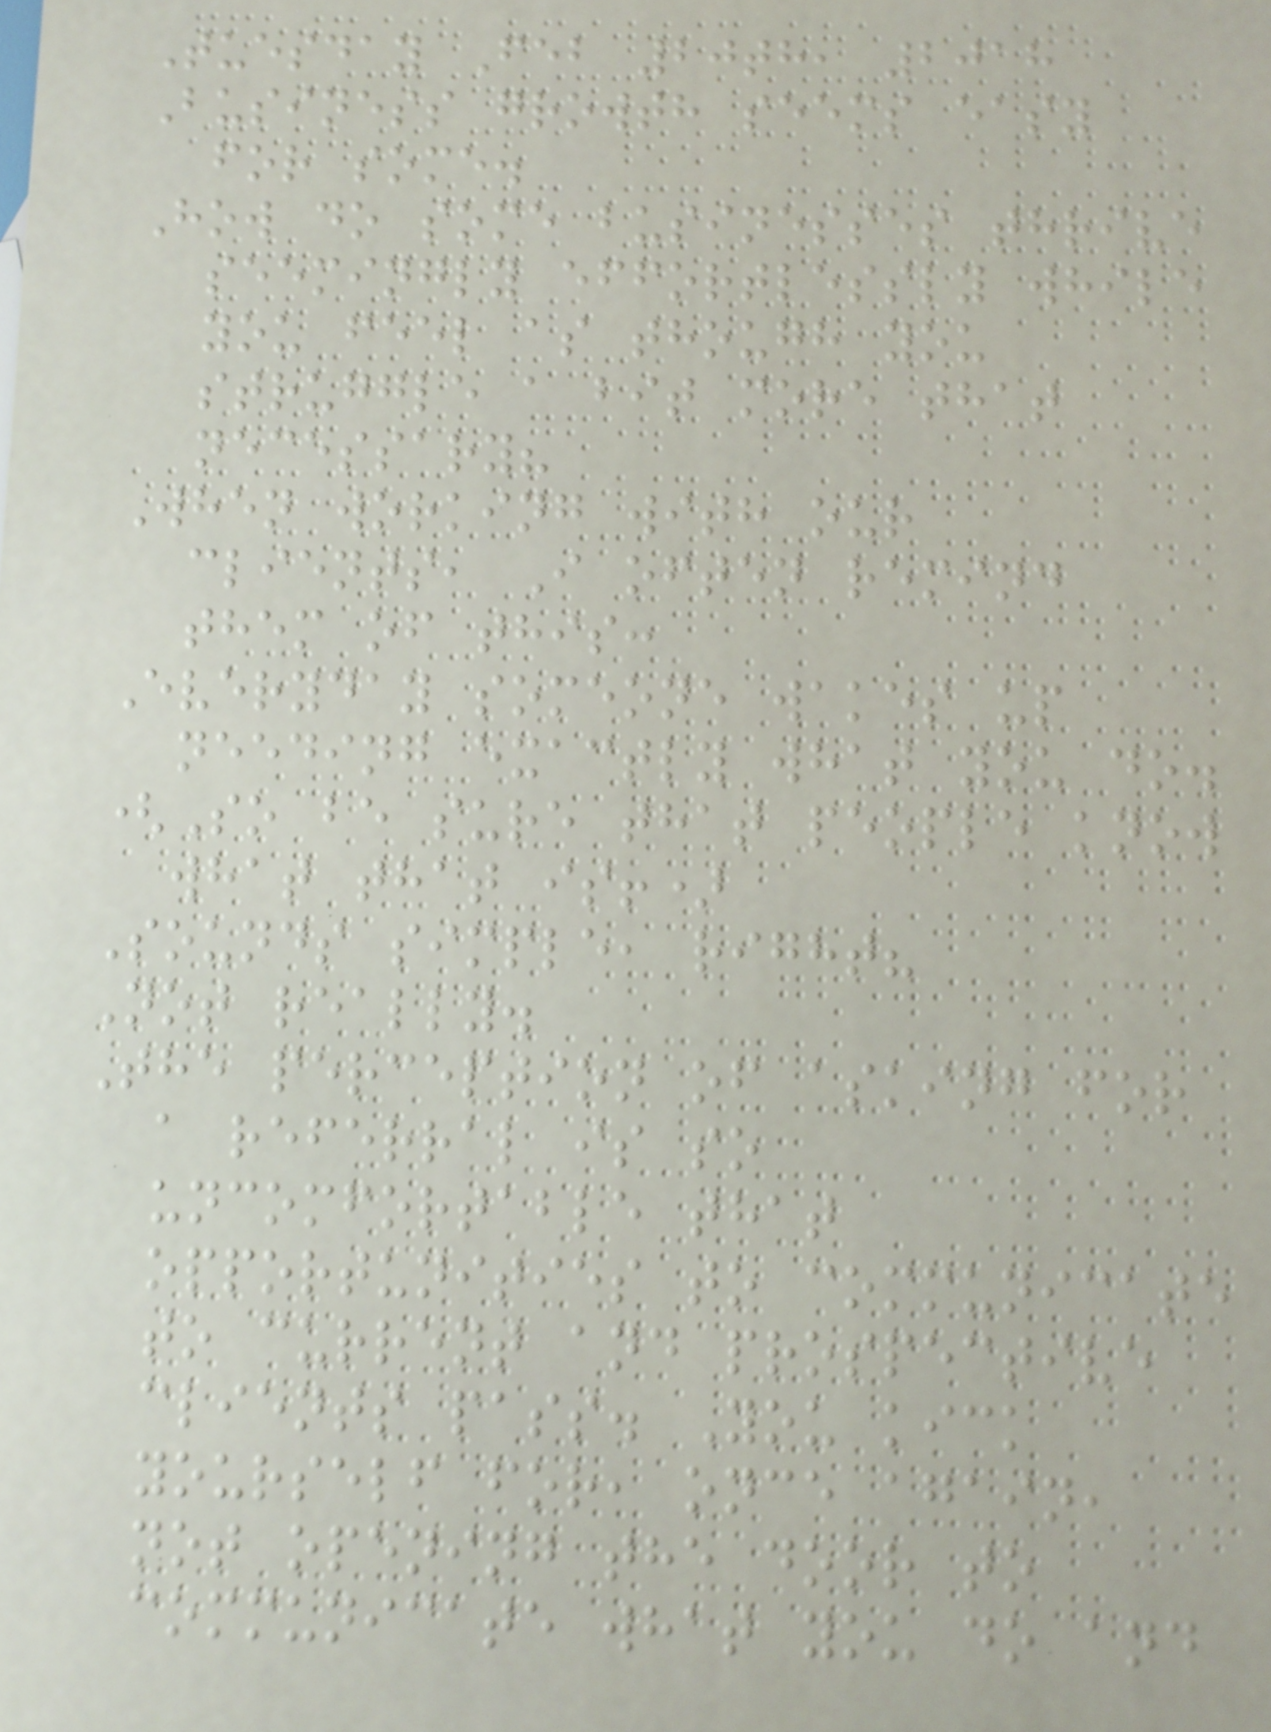Tuesday Feb 20th, 2018
Business growth seems easy
for some.
How do some businesses thrive
seemingly effortlessly while
you feel as though you
struggle a bit more that
necessary?
When working with our
clients, I often remind
them of this:
Everyday someone wakes up
needing exactly what you do.
(So be sure that people know
what that is!)
Sounds simple, right?
Not really.
The perception of asking for
a referral is so
uncomfortable that
opportunities to communicate
to current and prospective
clients pass. You kick
yourself for, once again,
not opening the door to
communicate what you do and
